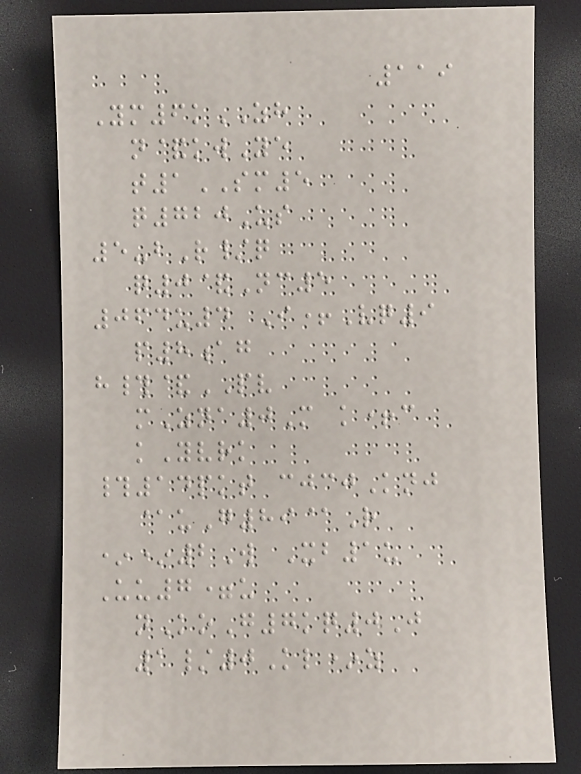119
Ym6kZH
n&kwYe
t1SM5
q720Us
5-bR/q
q0&Nc5
064u4 I+Vq9
p8ag
h#&PV
mZna0M k+c
kYvrk
#14pkt cjcjKnj
@uG89@R
**2W Xb1u
Uu7=u
nKoG7kq0J
1/0Kl*z
